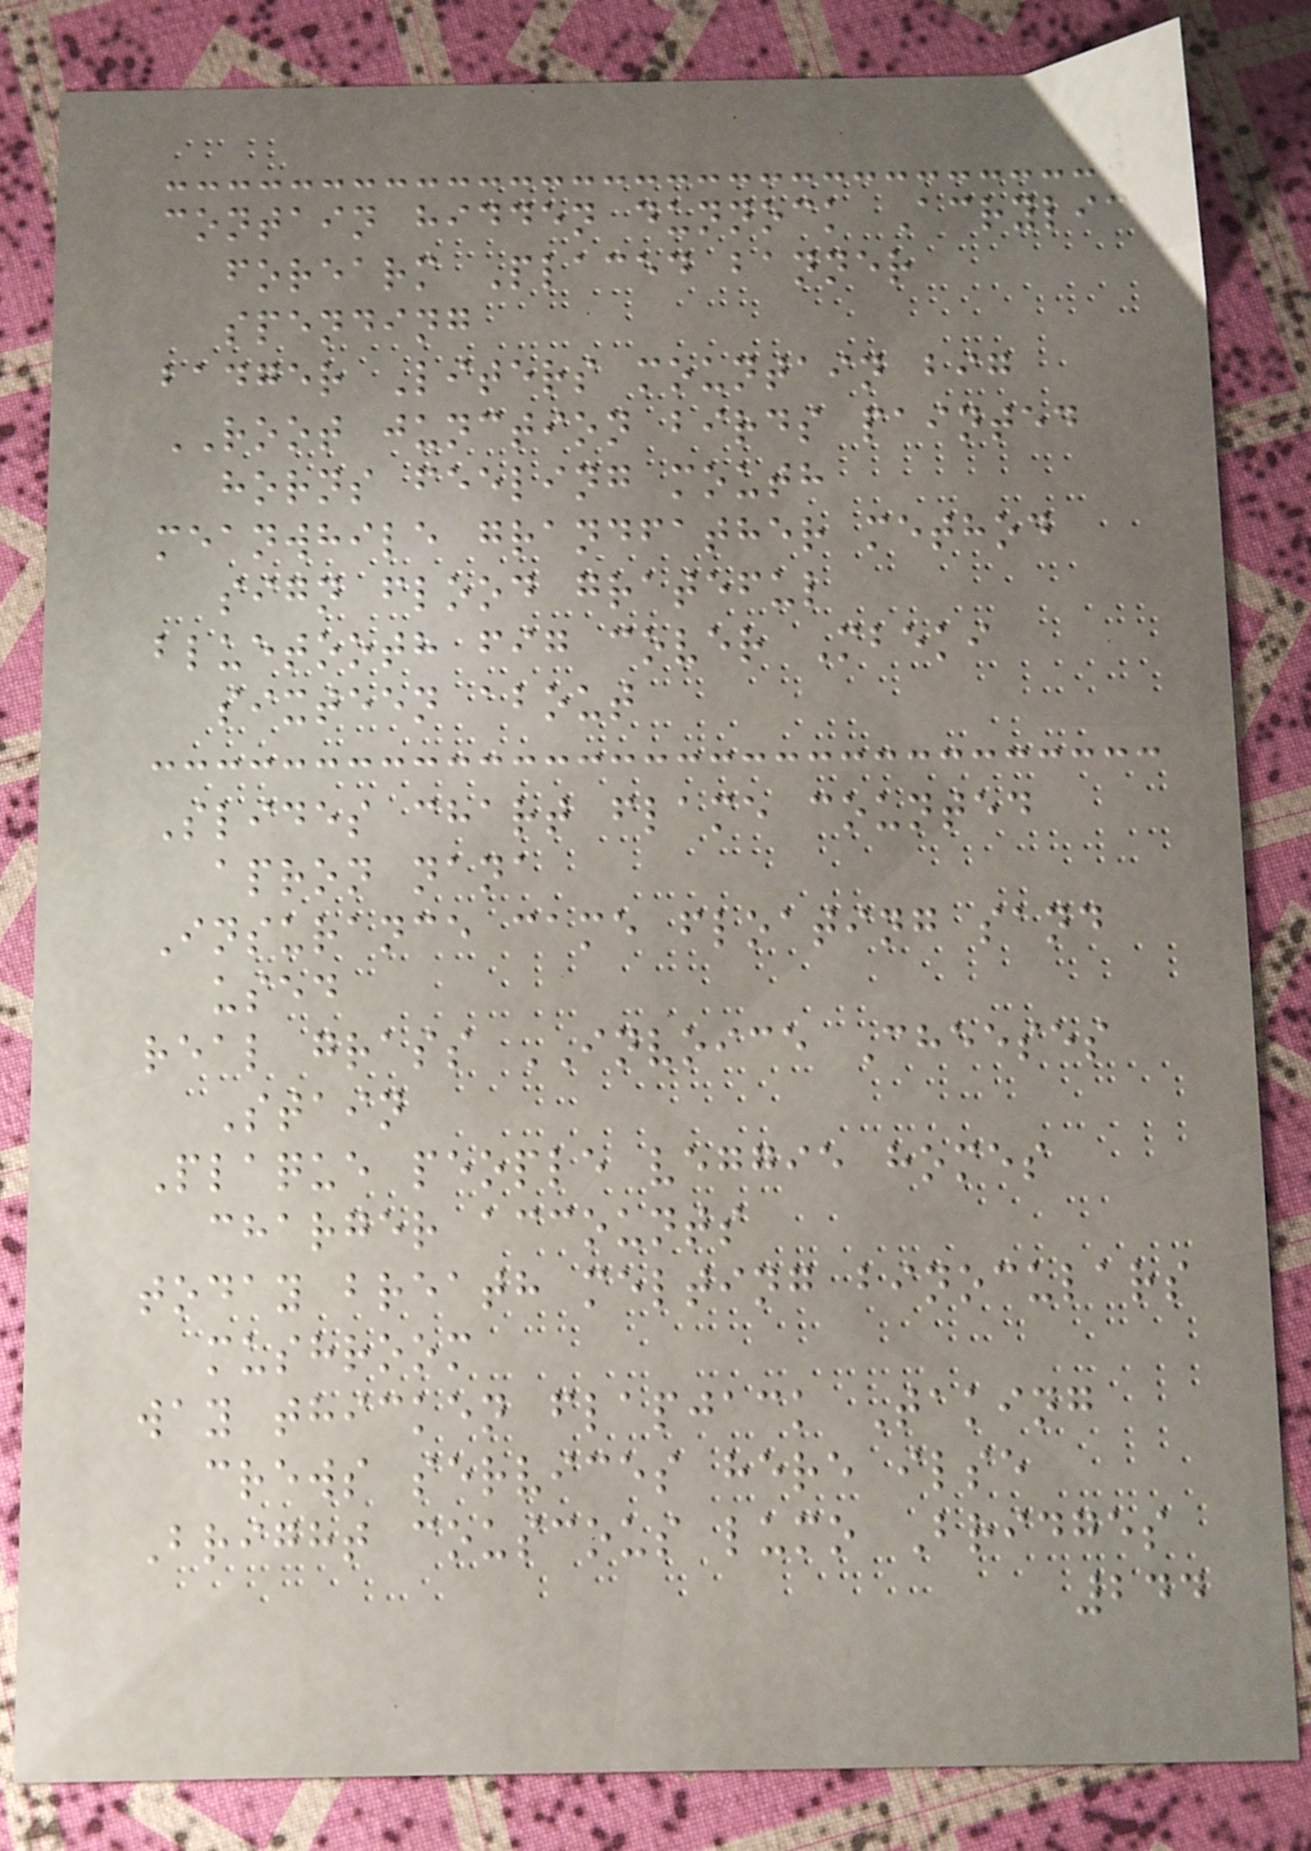contain hidden dunnock Acrylic
forearm Placed banner
spending
badger Liters mountain big
ROOT junction birds painted
horns feeling mouth
meanwhile grandfather method
sign flood grateful
bluetooth fig cover Mbeki
sixteen about
Slides chart flame counted
apron nana
Insurance came floating sand
used
real grass INVOICE Cheeses
Stain
Plaque people veggie homes
charger accounts
today breath melting binoculars
mushroom
way thicken flapjack Taking
crews services here ilse
Bright couscous lumo Bridges
244
